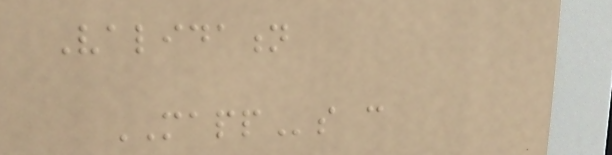Validation
MAPPs can
